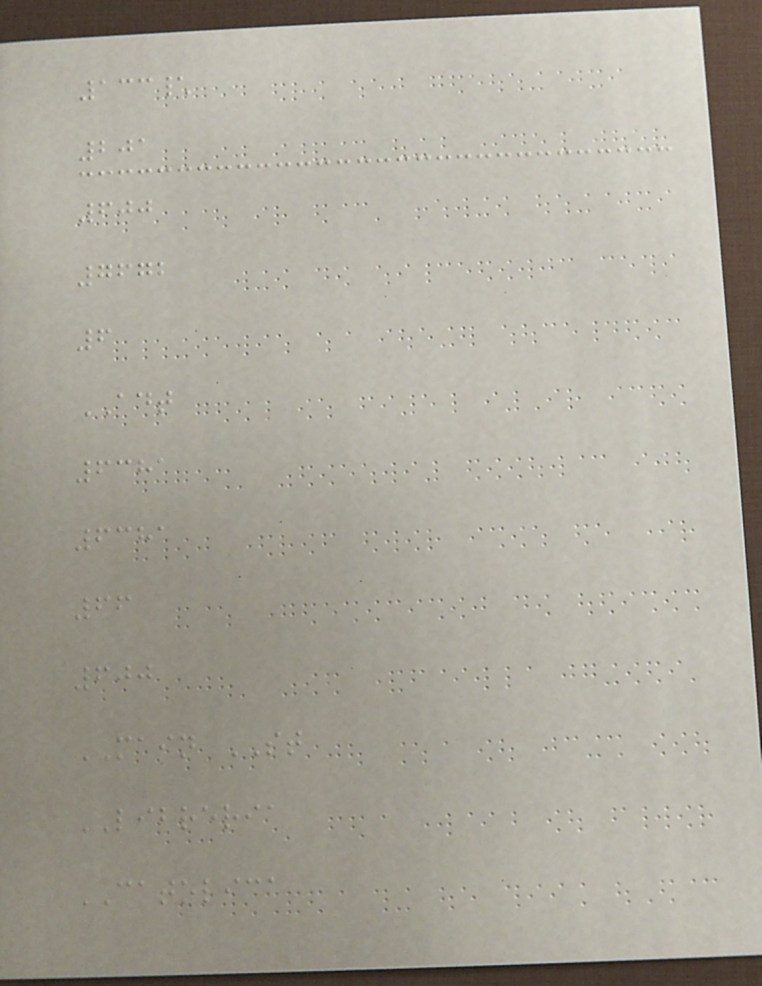133\
201
600
7672
6
ADT
6381
6381
66
600
MAIN ST
LIBRERIA
CATOLICA
